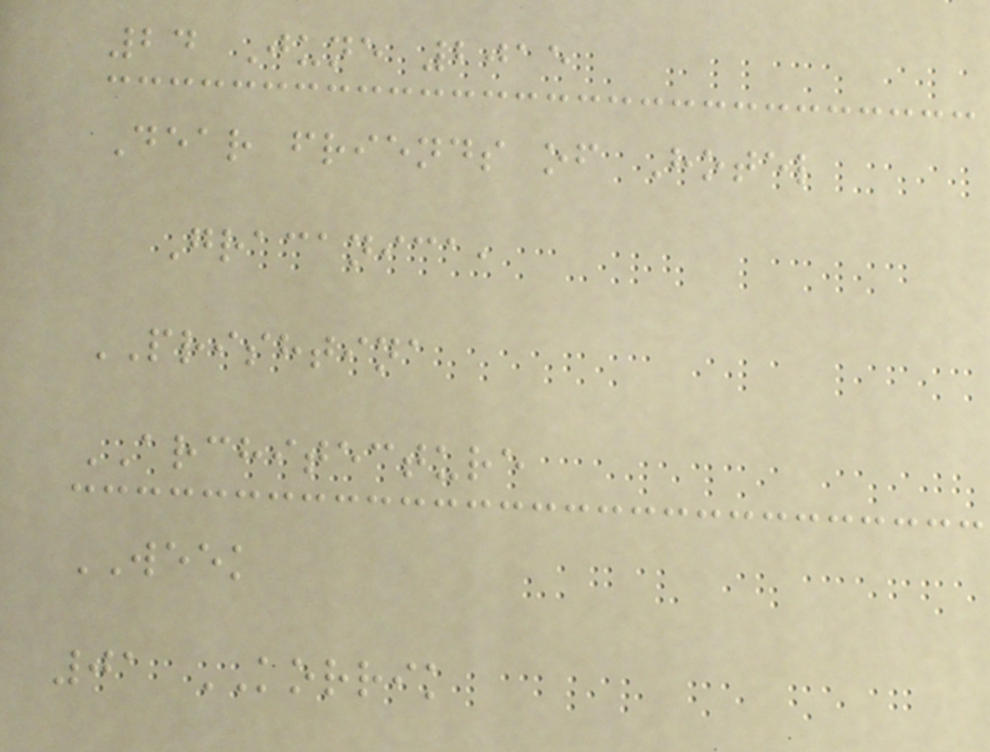24 June 2015
Dear friends of Hotel
Gracanica,
PRISHTINA
ARCHITECTURE
WEEK
01 KORRIK
